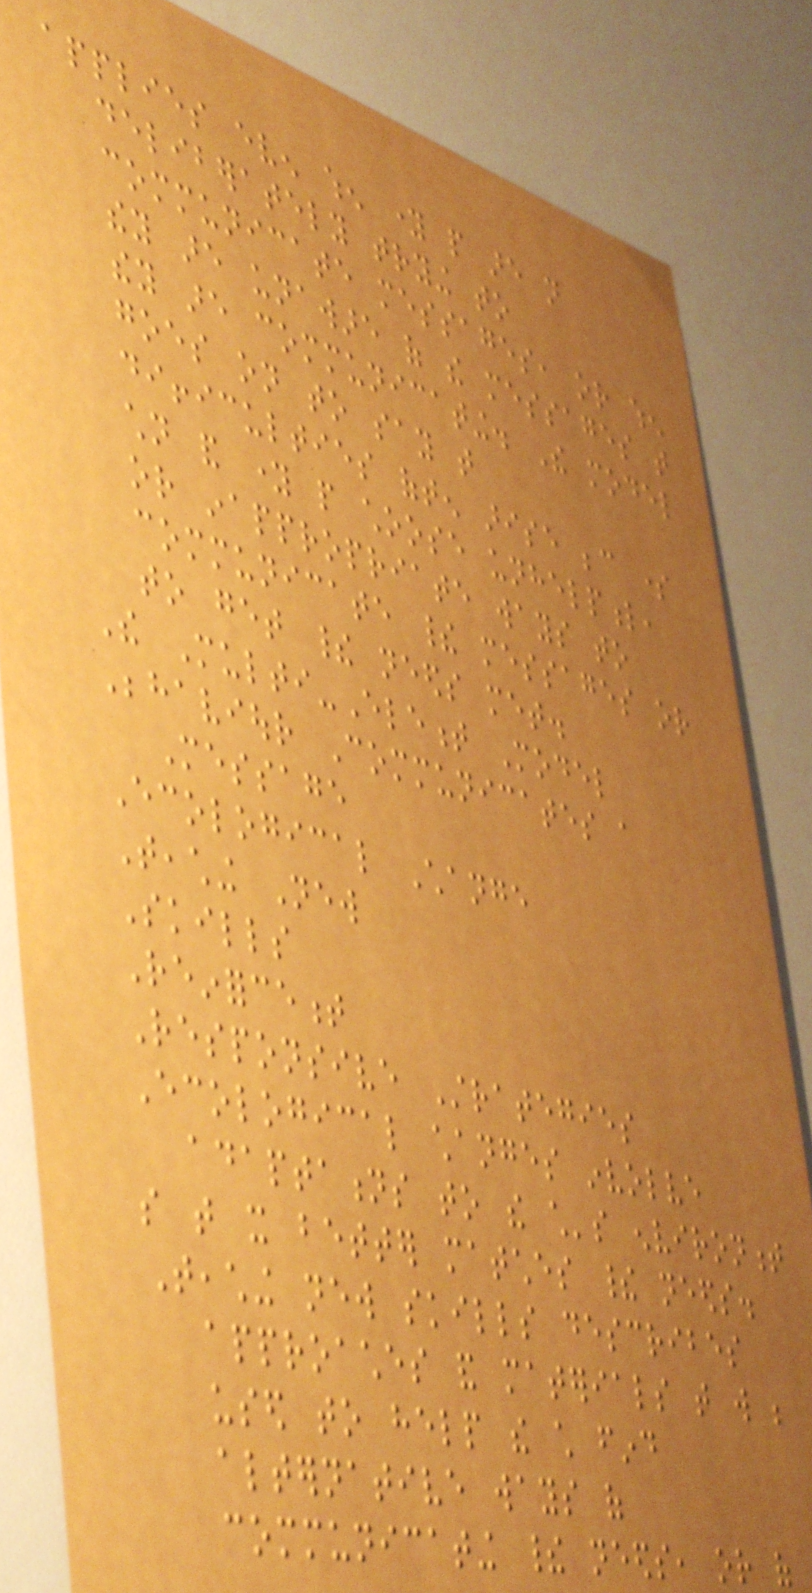applies even when young people are not
deliberately trying to
communicate messages, or when
they are unaware of the messages that
they are communicating. The model
goes on to say that
difficulties often arise because some
children and young people choose unhelpful,
or inappropriate ways to
communicate their messages or
to get their needs met.
The Multi-Element Model
Behaviour Communicates a
Message
Ecological Change
Teaching New
Skills
Reinforcement
Responsive Strategies
Ecological changes involve
adaptations to the child's environment
so that it better matches their needs.
Teaching new skills describes
approaches and materials that will be
used to help the child find
alternative ways of
communicating their needs, or of
